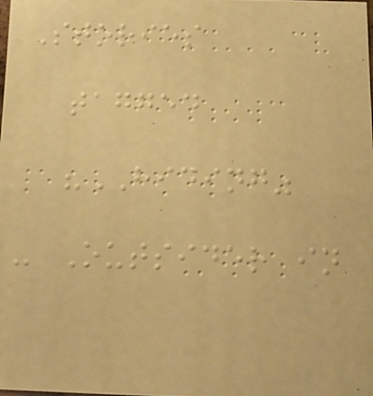Stories
tagged
"HIDING"
- Outsider in
